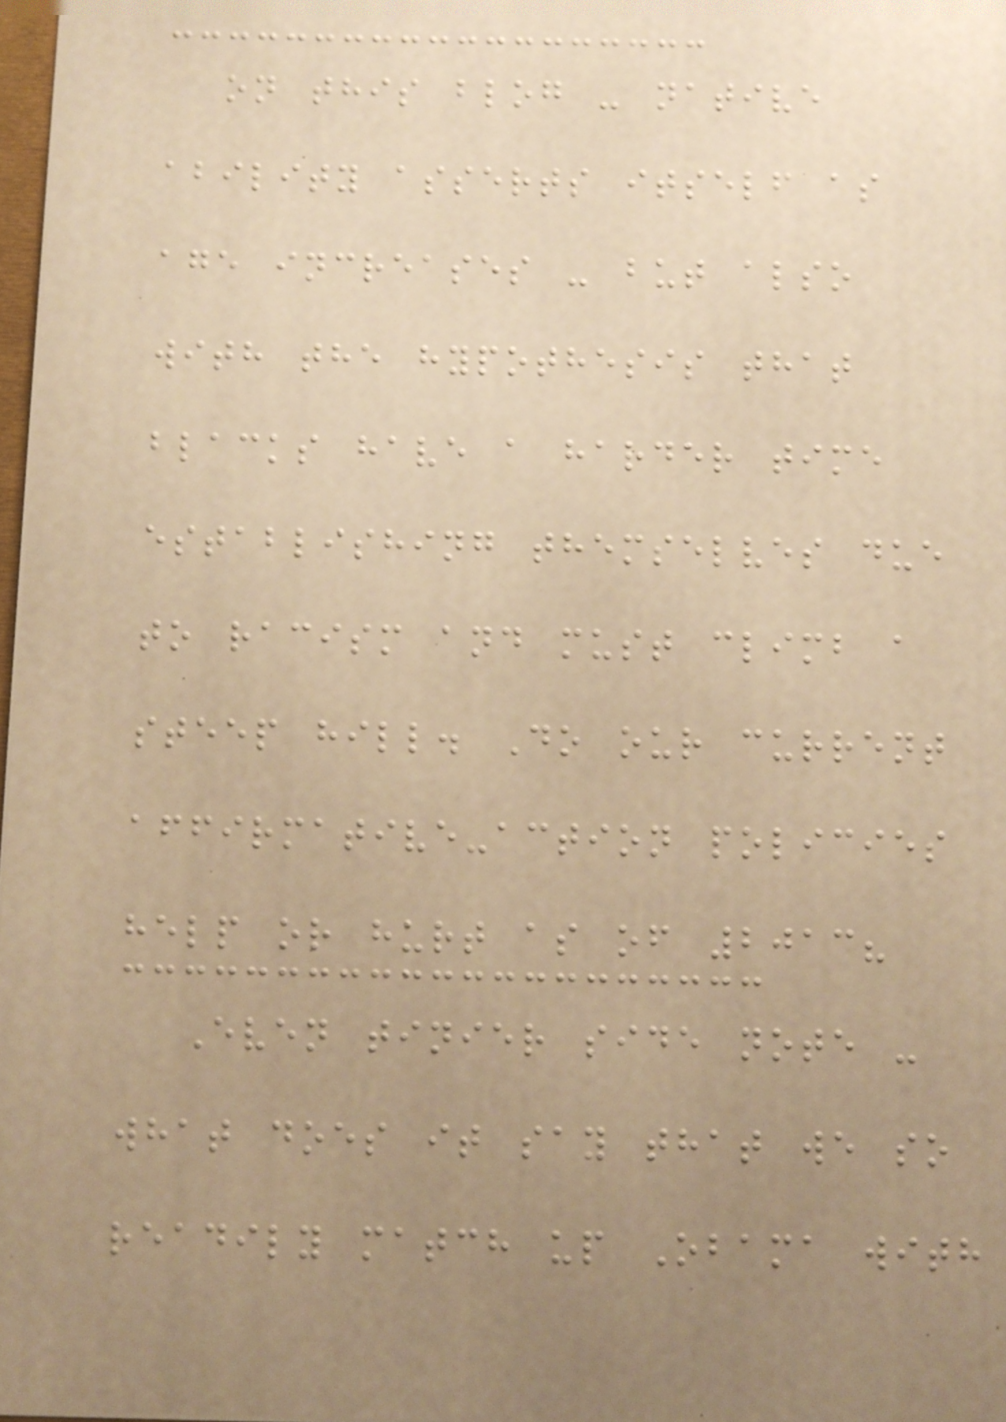on this blog - native
ability asserts itself as
age increases - but also
with the hypothesis that
blacks have a harder time
establishing themselves due
to racism and must climb a
steep hill. Do our current
affirmative-action policies
help or hurt as of 2013?
Even tinier side note -
what does it say that we so
readily match up Obama with
